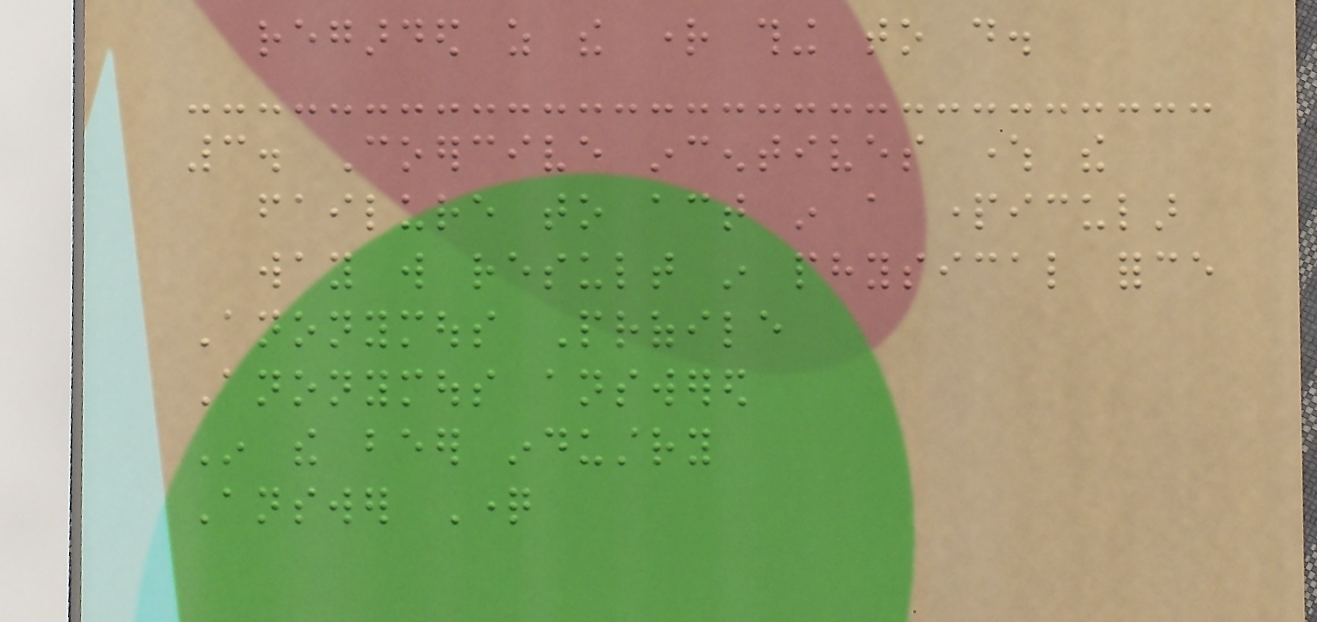regarded as the right thing to do.
3. Coercive incentives where the
failure to act in a particular
way will result in physical force
Anonymous Profile
Anonymous answered
In the beer industry
Answer Question
